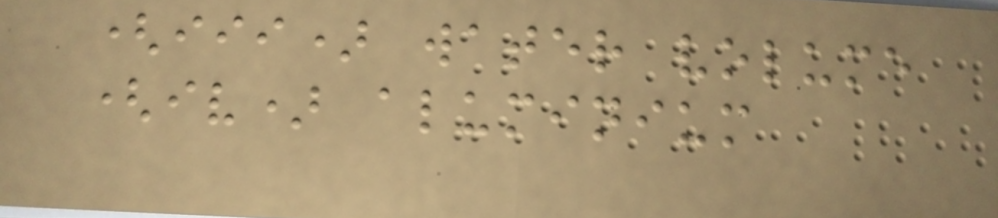(iii) water volume
(iv) aluminium
